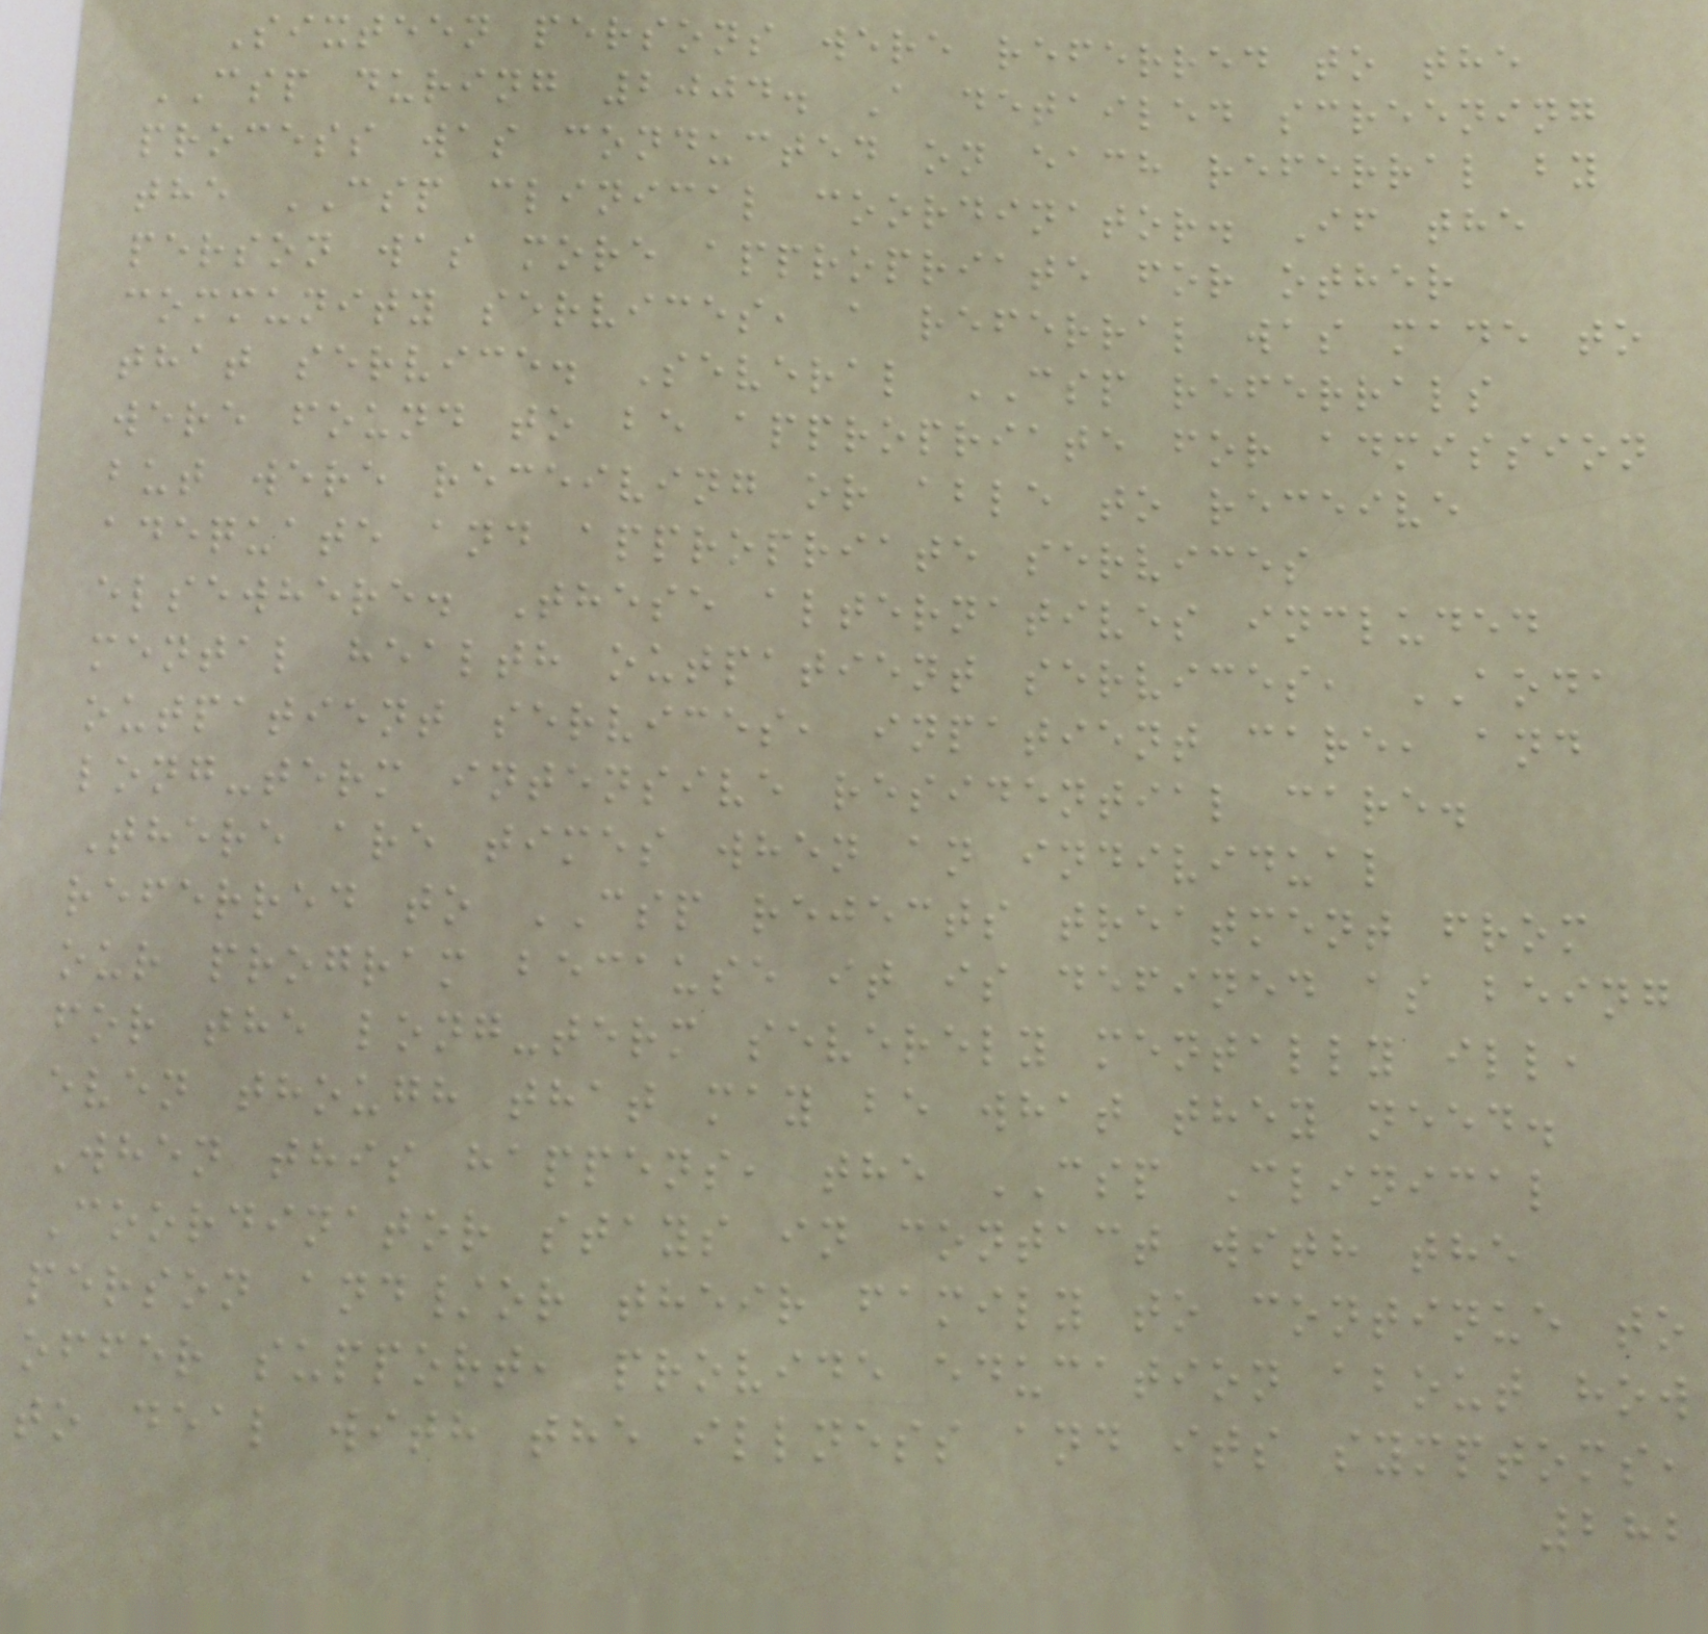Sixteen persons were referred to the
CSP during 2004. A detailed screening
process was conducted on each referral by
the CSP clinical coordinator. If the
person was more appropriate for other
community services, a referral was made to
that service. Several CSP referrals
were found to be appropriate for admission
but were receiving or able to receive
adequate and appropriate services
elsewhere. These alternatives included
mental health outpatient services, AODA
outpatient services, inpatient care, and
long-term intensive residential care.
There are times when an individual
referred to CSP rejects treatment from
our program because it is defined as being
for the long-term severely mentally ill,
even though that may be what they need.
When this happens, the CSP Clinical
Coordinator stays in contact with the
person and/or their family to continue to
offer support, provide education about how
to deal with the illness and its symptoms,
282
